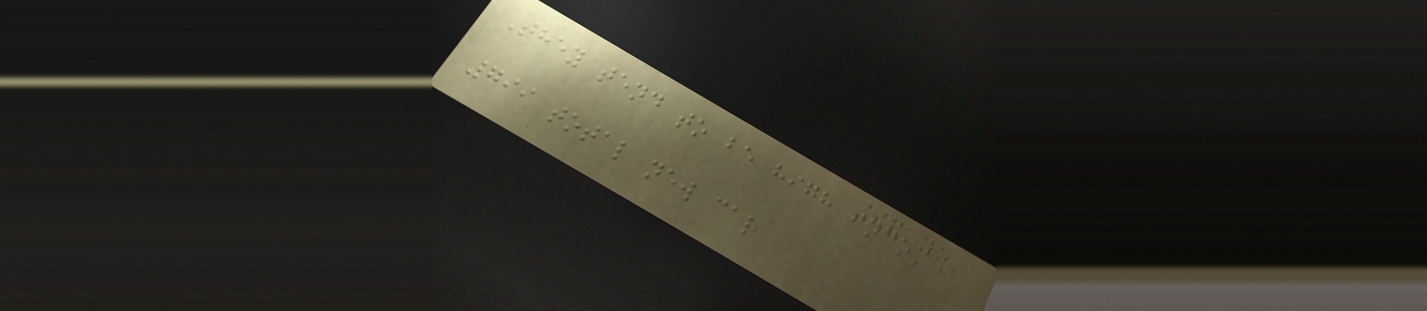They tend to be high income
799 total new car
